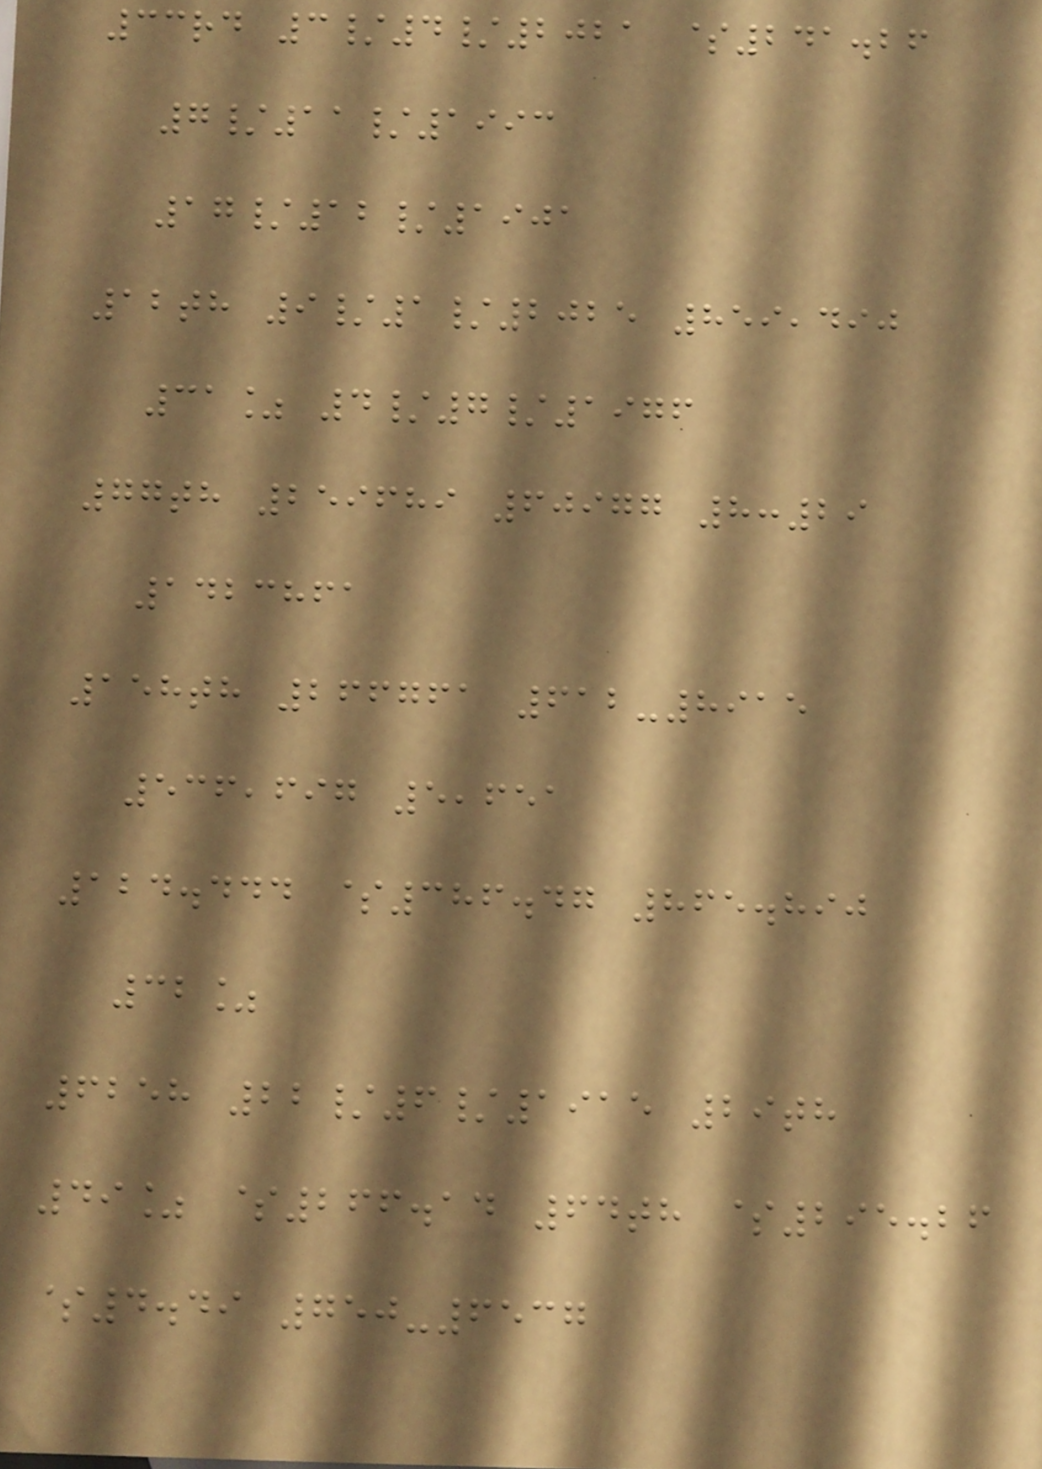33rd 3/4/2021 $241.26
7/11/1993
17/12/1901
12th 9/1/2025 859,490
31% 4/7/1976
77th 259689 60977 8:29
1423861
158th 266761 612-8915
536,697 5,651
124.444 $386.47 865.890
32%
6258 22/6/1915 29th
49% $266.14 64th $295.26
$4.49 750-6537
